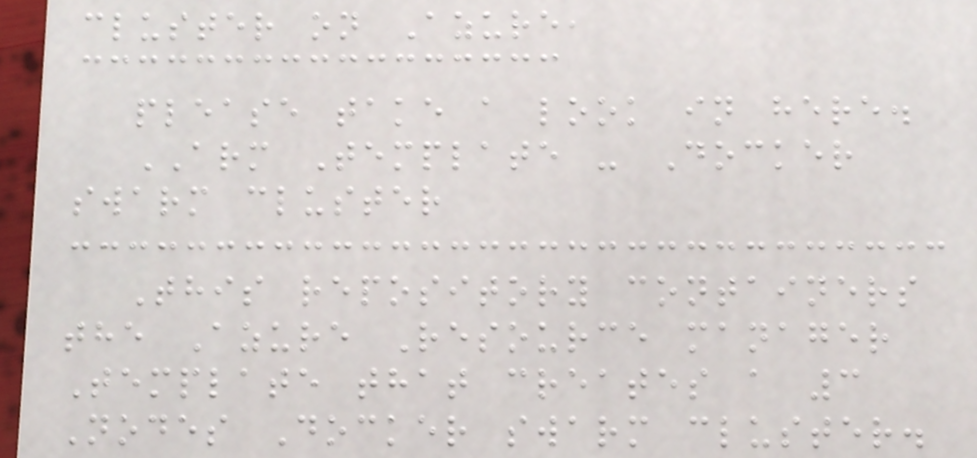cluster on Azure,
please take a look in here.
ARM Template - Docker
swarm cluster
This repository containers
the Azure Resource manager
Template that creates a 3
Nodes Docker swarm cluster.
